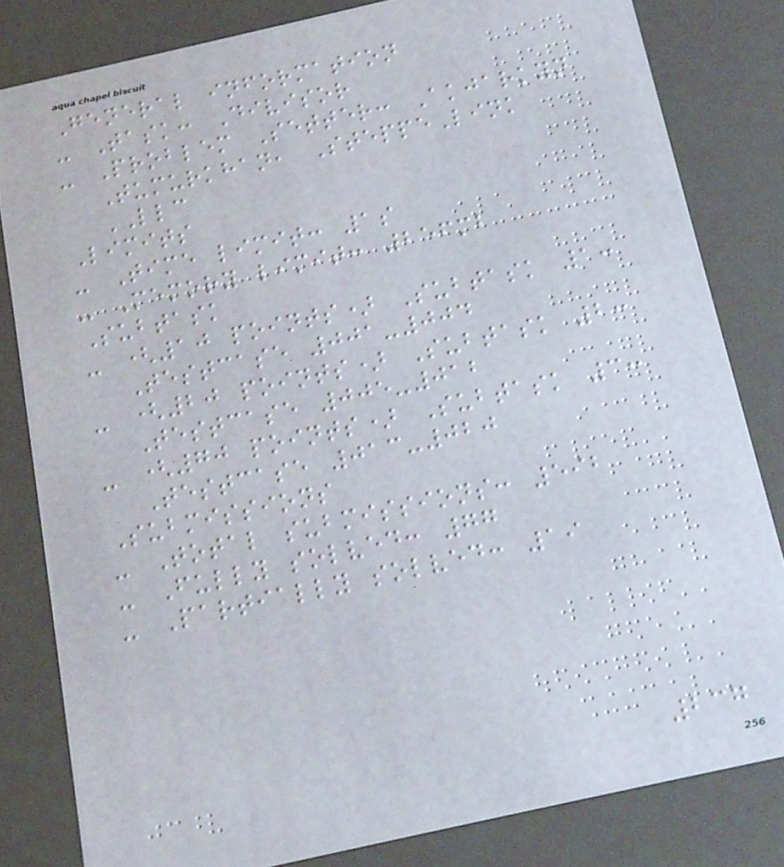General information
- Task: Divisor
- Problem Setter: Akjarkyn
Tumurkhan, SteppeLink
LLC
Limits
- Time limit: 1s
- Memory limit: 256mb
Subtask
- (10 points) Subtask 1:
Testcase 001-004
- (20 points) Subtask 2:
Testcase 005-012
- (70 points) Subtask 3:
Testcase 013-020
Submissions
- Total submissions: 592
- Fully solved: 77
- Partially solved: 19
237
